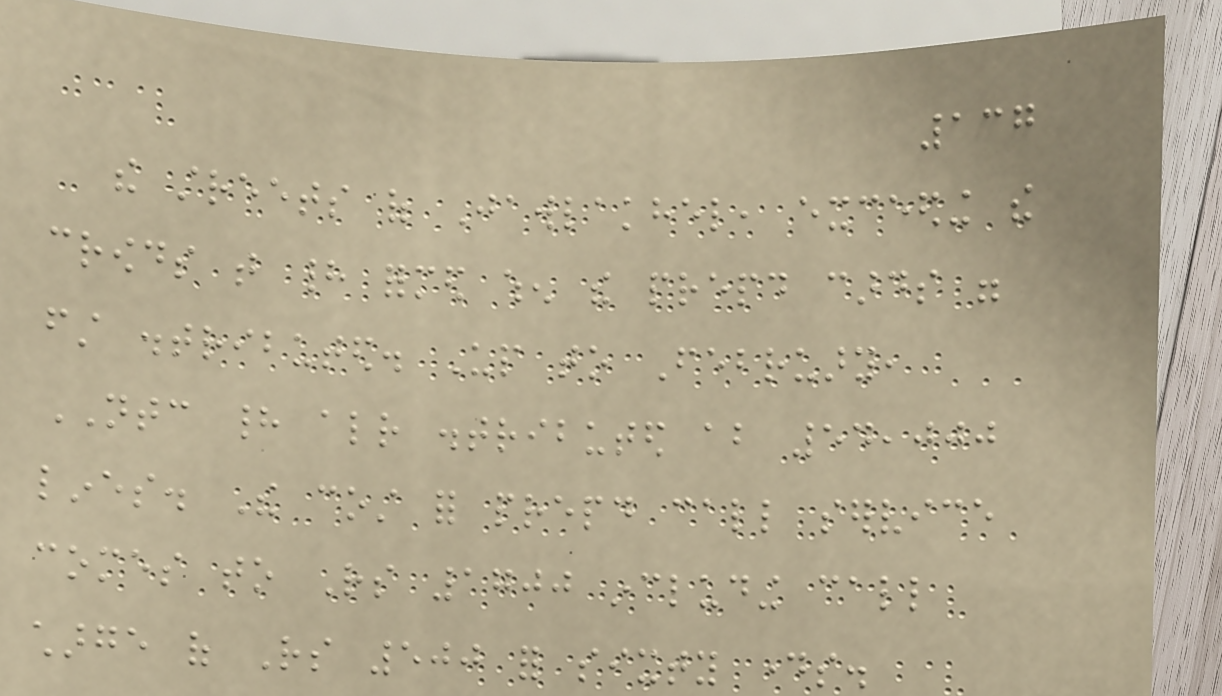137
the streets of Jawlakhel, exceeding the
crowds that had formed when the prepaid cards were
first distributed. Up to February,
NTC had already distributed about 54,000
lines. The cost for prepaid call service
comes to Rs 1700 including call
charge of Rs 500 for sixty days.
